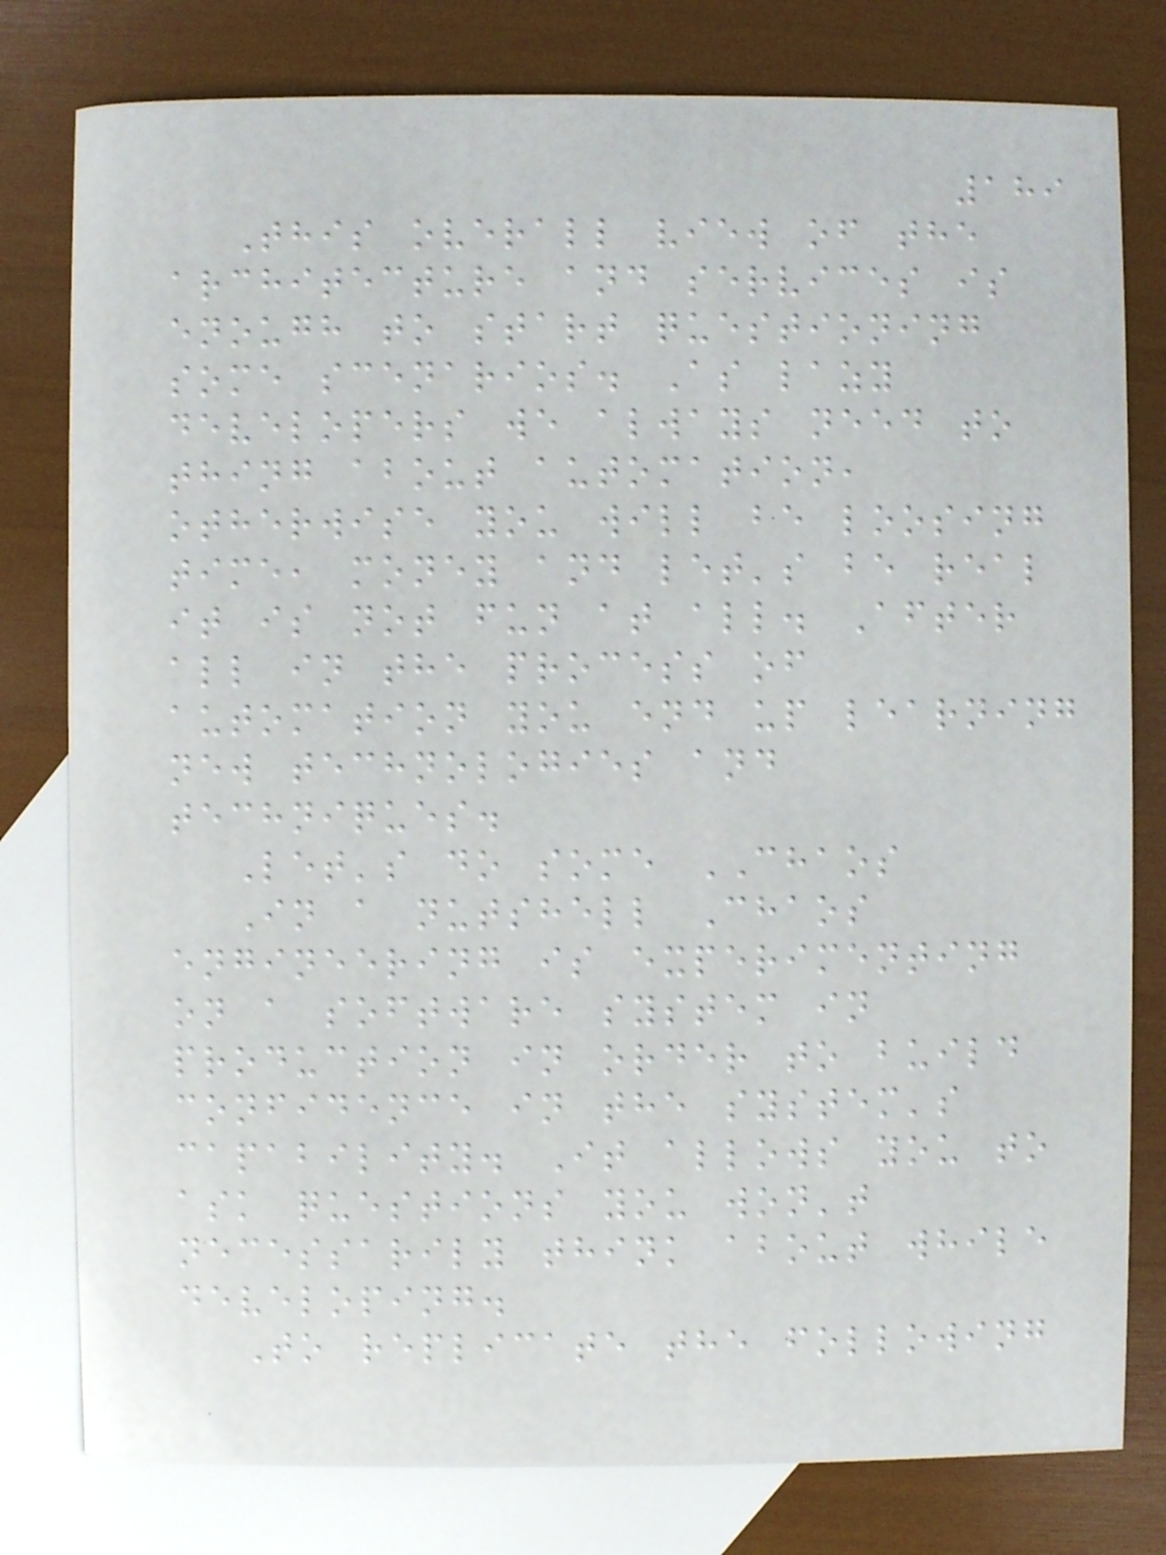189
This overall view of the
architecture and services is
enough to start questioning
some scenarios. As lazy
developers we always need to
thing about automation,
otherwise you will be loosing
time, money and let's be real
it is not fun at all. After
all in the process of
automation you end up learning
new technologies and
techniques.
Let's do some CHAOS
In a nutshell Chaos
engineering is experimenting
on a software system in
production in order to build
confidence in the system's
capability. It allows you to
ask questions you won't
necessarily think about while
developing.
To replicate the following
